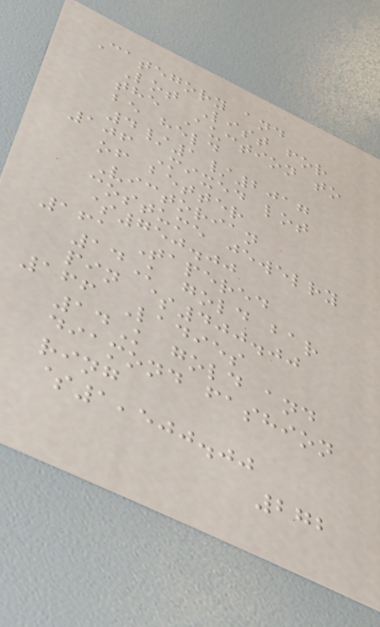Category and
Lot List for
the Auction to
be held
4/1/2017
106 Mixed lot
of better
Victorian
costume jewelry
$750.00
161 Tapered
14K gold bar
pin $400.00
166 Ladies
14K gold and
diamond fashion
ring
$1,500.00
272
